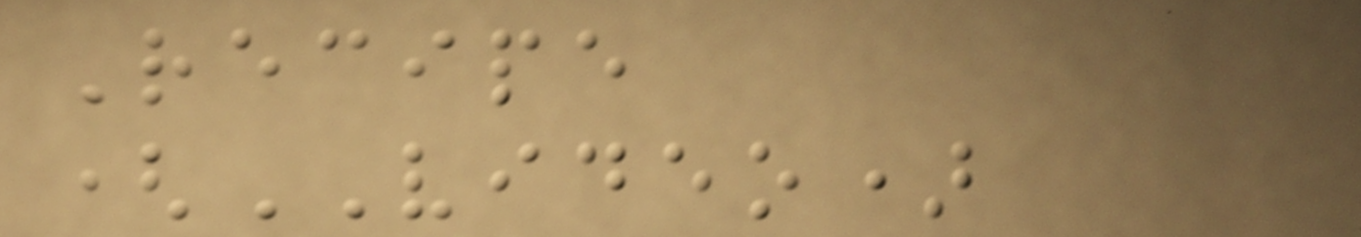Recipe
(VIDEO)
